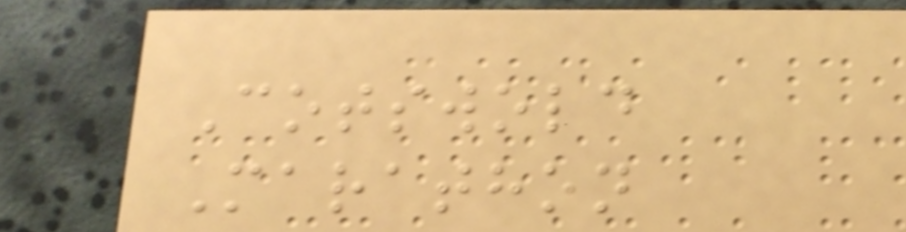Cotswold
Marathon
